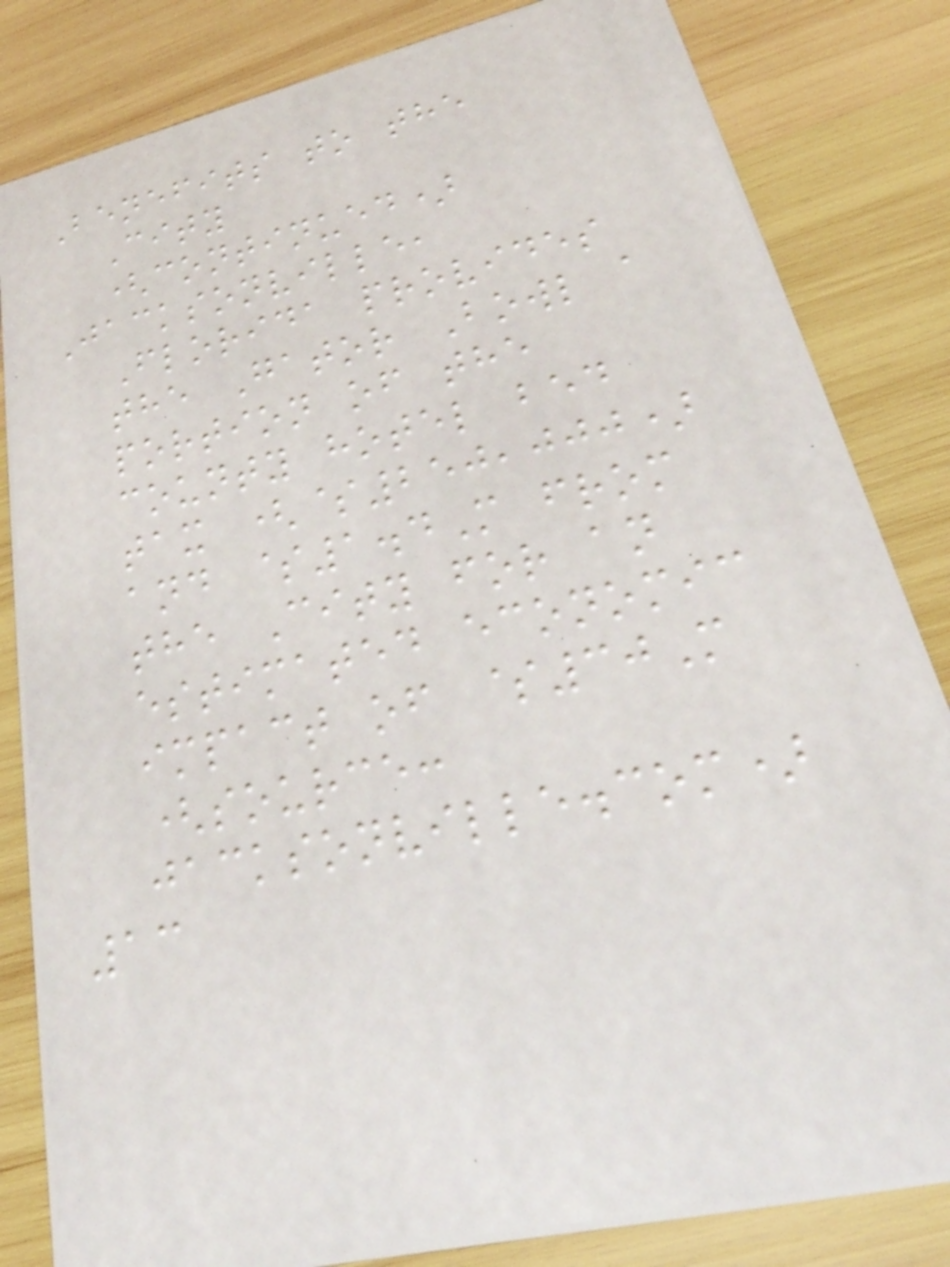Benefits to the
City
(continued)
Jacksonville,
Florida provides
the Gator Bowl a
portion of the
county hotel bed
tax ($250,000)
and $1.4M from
the City for an
estimated economic
impact of $30M
(source:
jacksonville.com)
13
